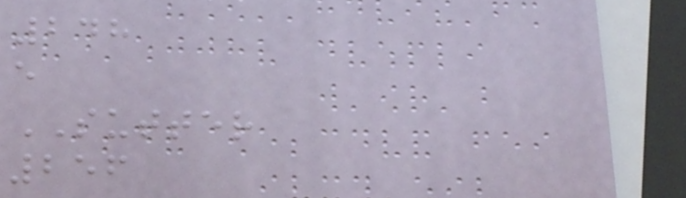248
e
SUTTER
256
